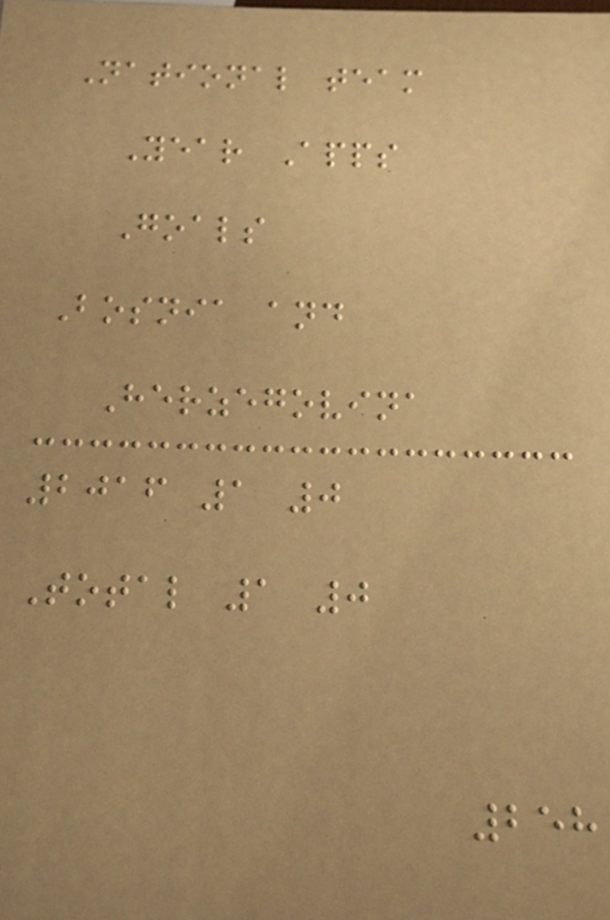National team
Year Apps
Goals
Bosnia and
Herzegovina
2016 1 0
Total 1 0
258
